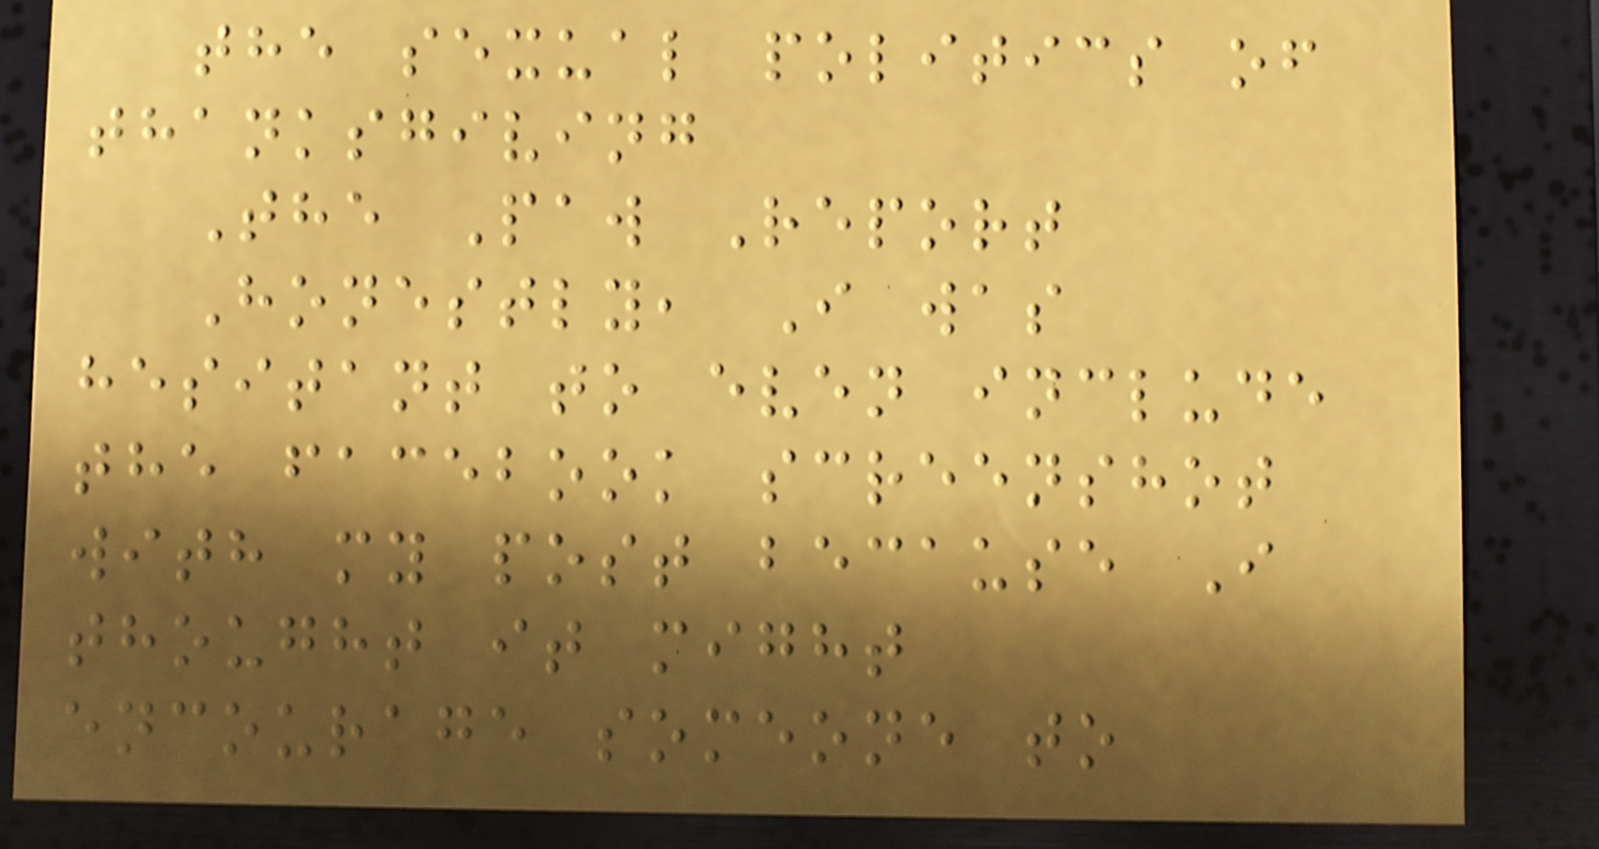the sexual politics of
thanksgiving
The Paw Report
Honestly, I was
hesitant to even include
the facebook screenshot
with my post because I
thought it might
encourage someone to
